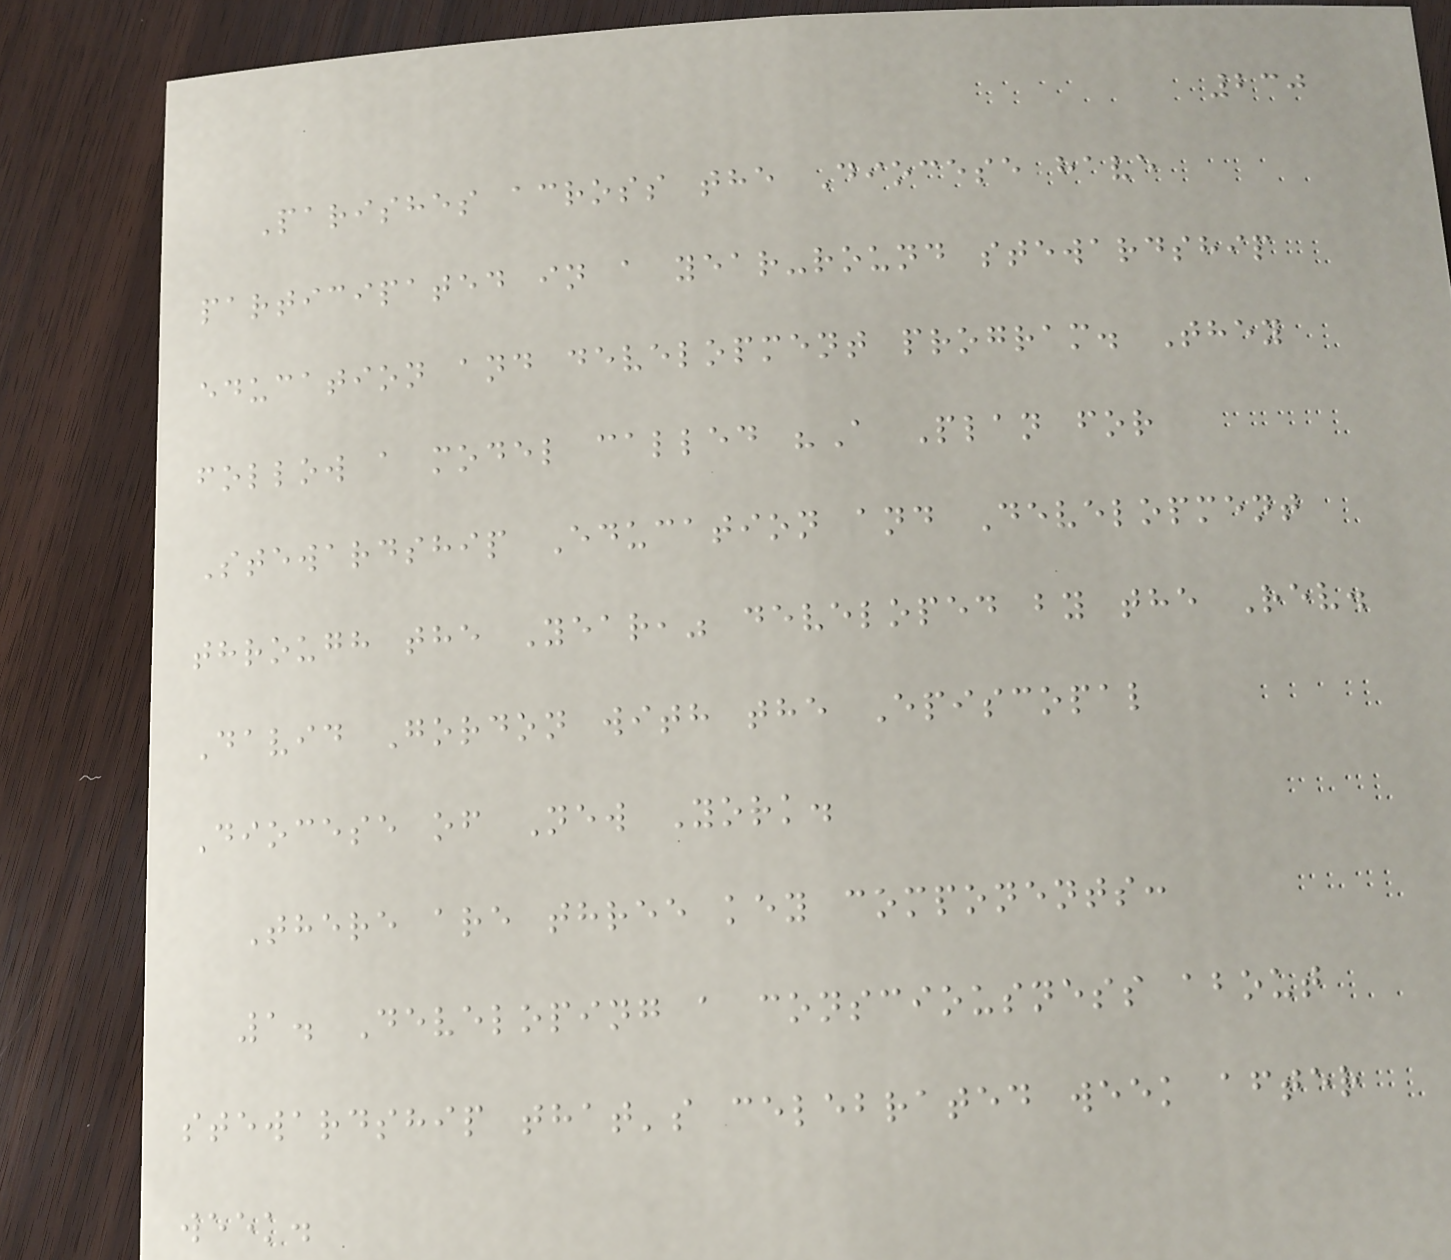230
Parishes across the Diocese have
participated in a year-round stewardship
education and development program. They
follow a model called "A Plan for
Stewardship Education and Development
through the Year," developed by the Rev.
David Gordon with the Episcopal
Diocese of New York.
There are three key components:
1. Developing a consciousness about
stewardship that's celebrated week after
week.
